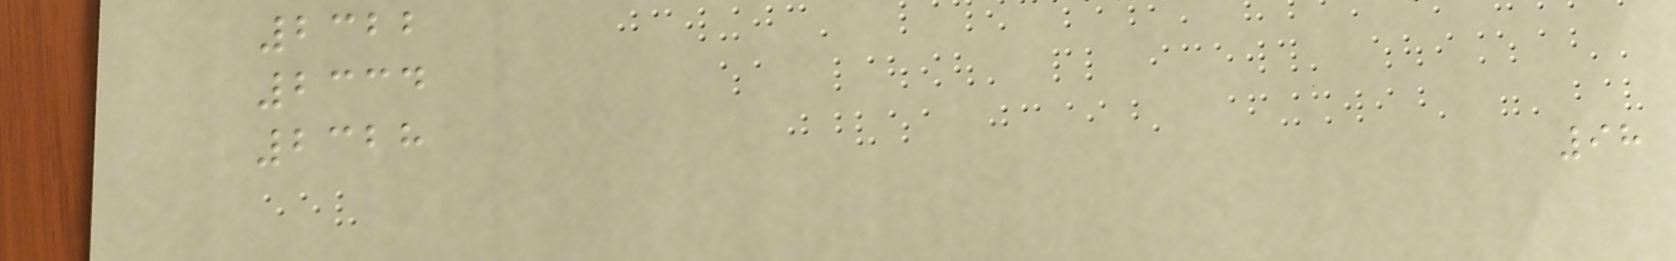2322
2334
2328
98
